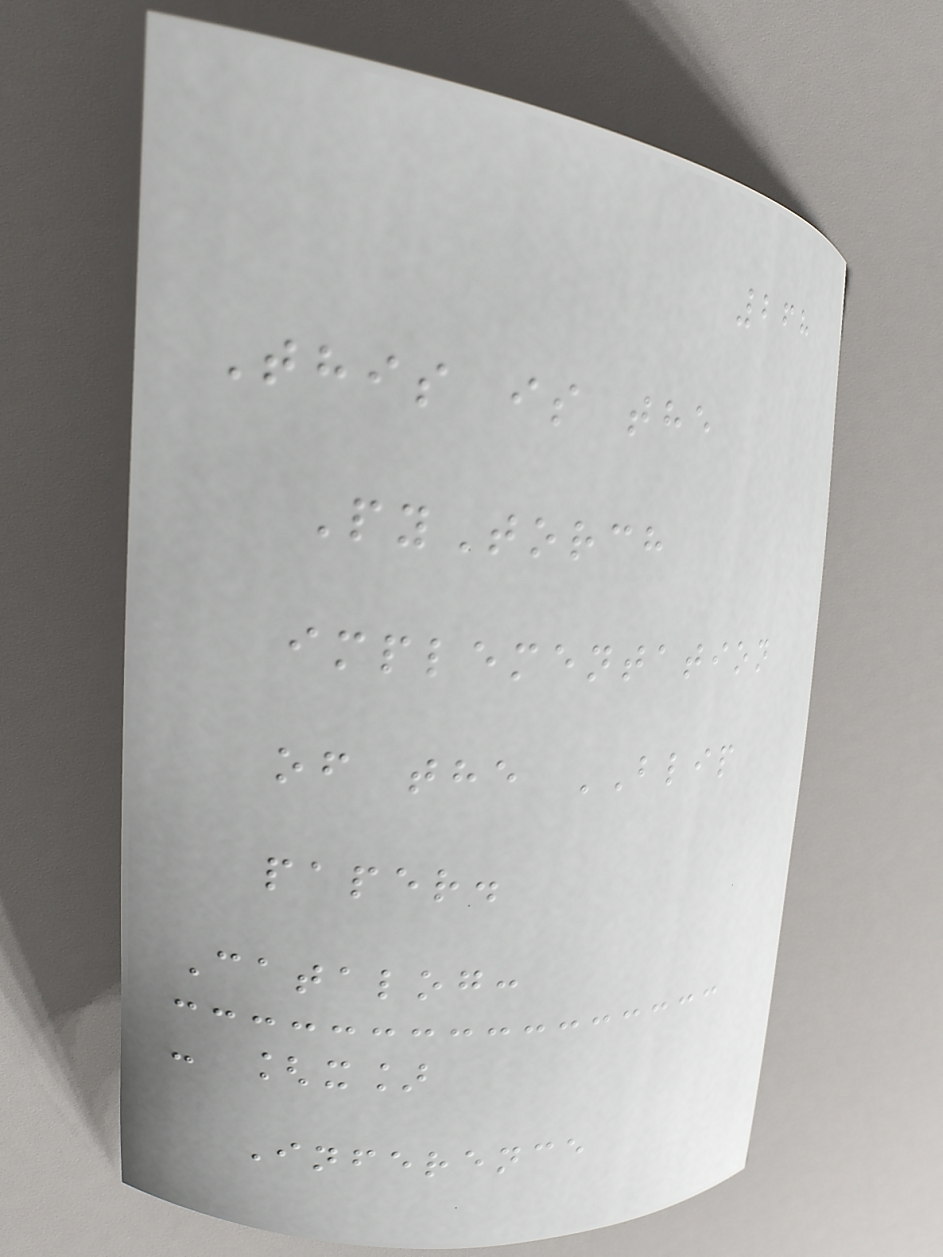268
This is the
PyTorch
implementation
of the BLIP
paper.
Catalog:
- [x]
Inference
